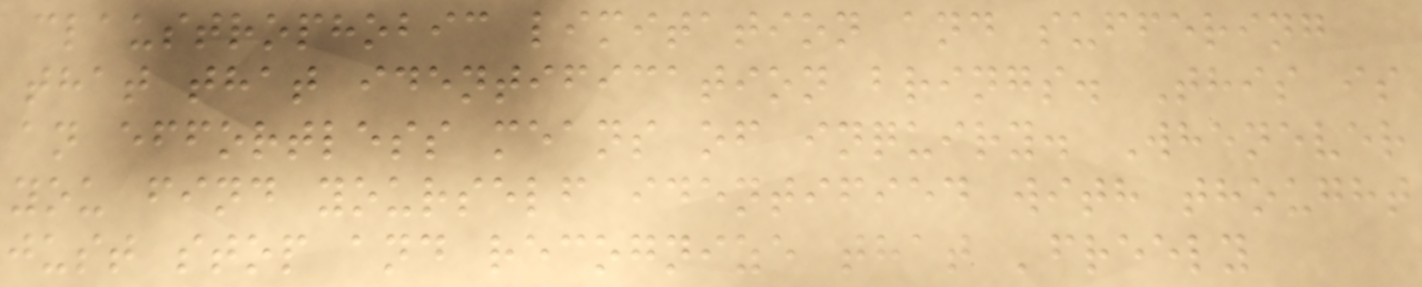claustrophobic limitation and suffering
that that identification brings. This is
an effortless means of inquiry. Whenever
you find yourself identified with thought
just stop and recognize that 'freely
